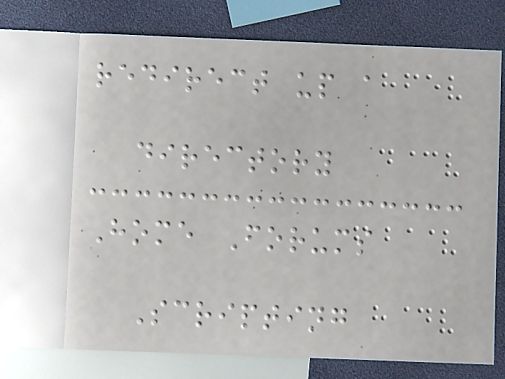redirect up a
directory
Home Forums
Scripting
